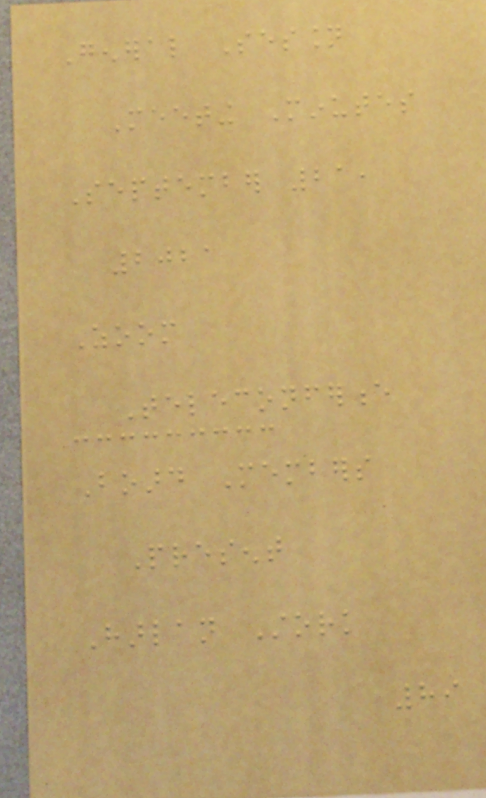General Session
Meeting Minutes
September 21,
2021
Zoom
Teleconference
Board Members
Present
Harlan Stork
89
